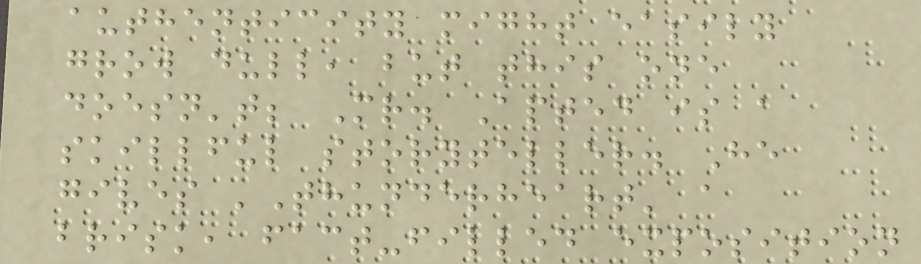authenticity might easily
grow dull, but this one
doesn't; Mr. Apted is a
skillful storyteller. He
gives 'Thunderheart' a
brisk, fact-filled exposition
